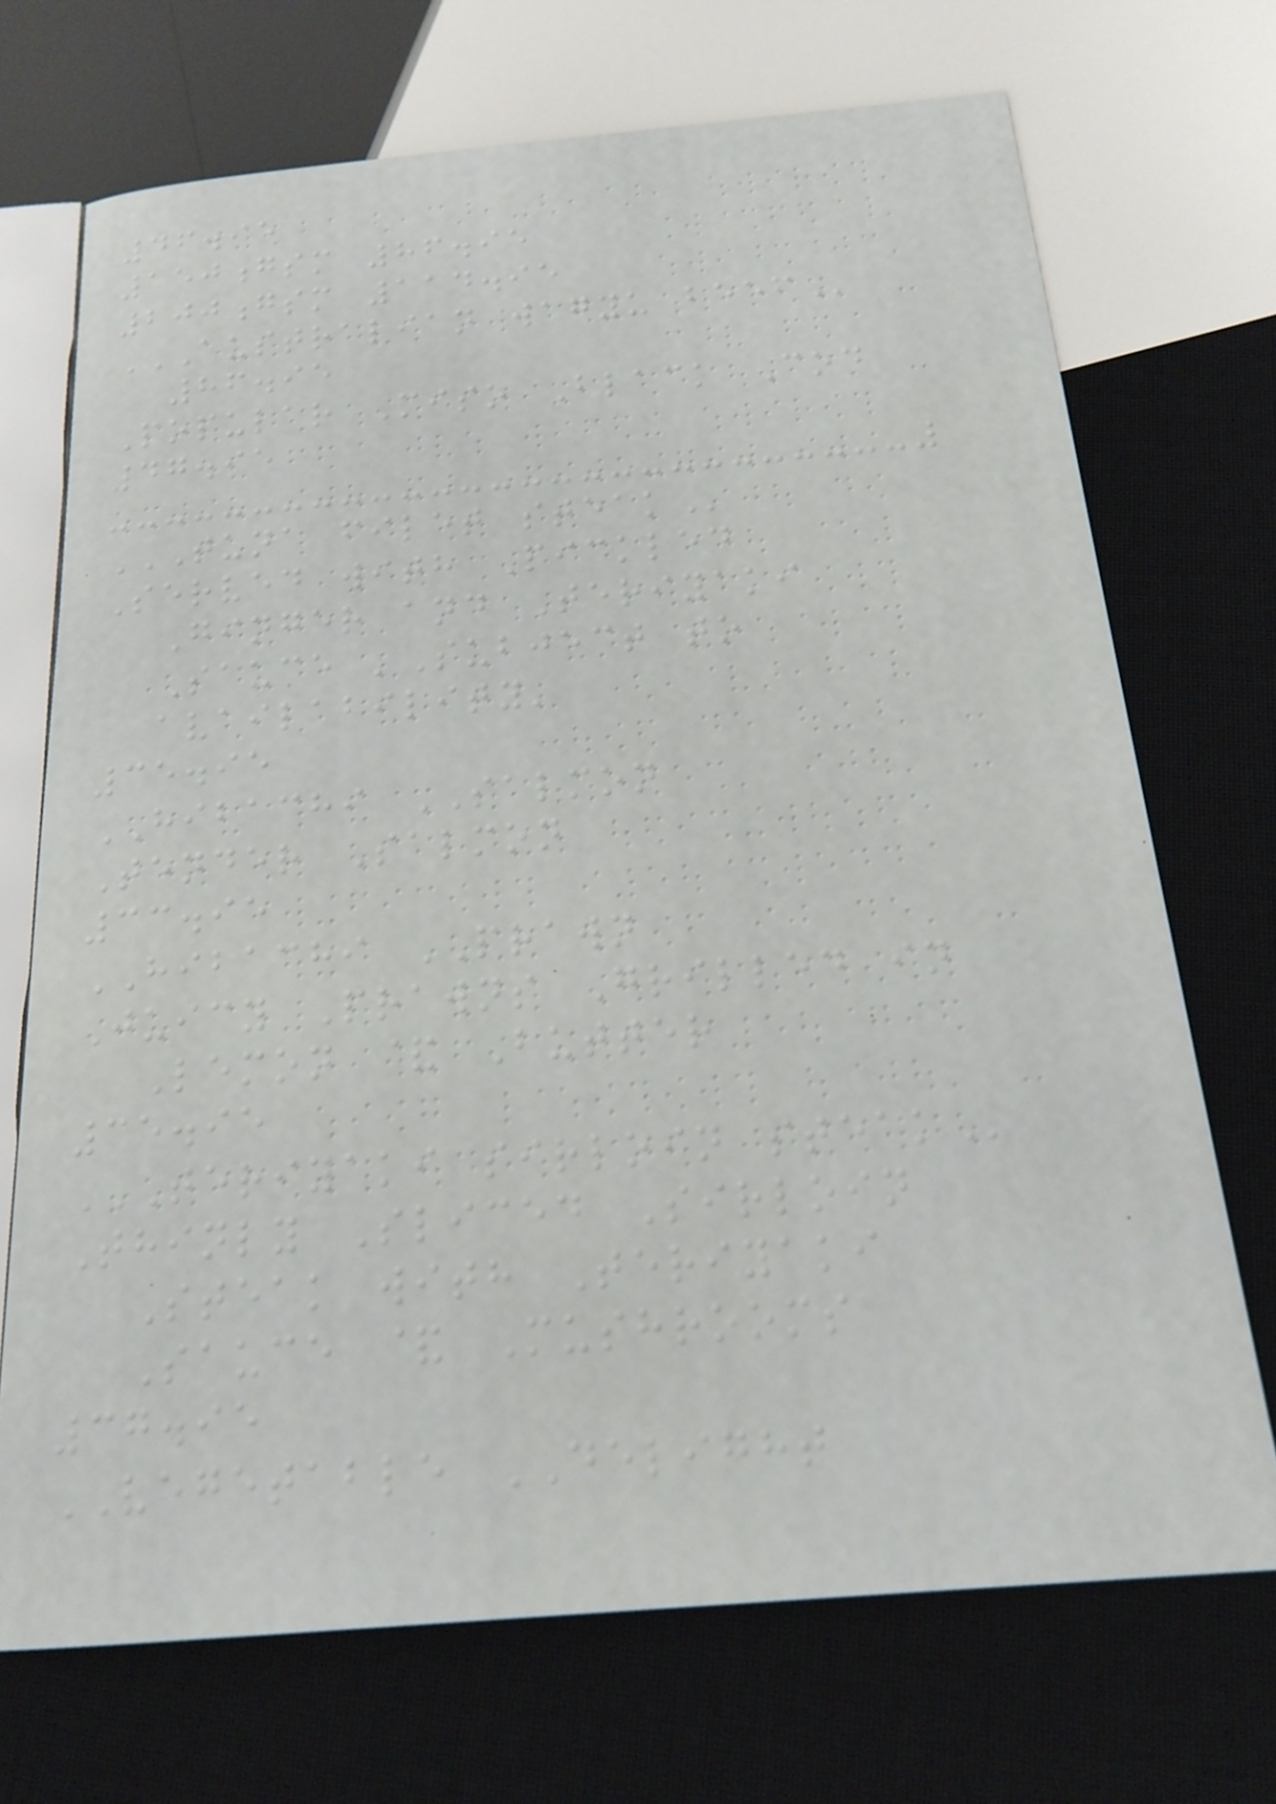46.95
150gsm 86.95
200gsm 114.95
AUSTRALIAN WAGYU BEEF
86.95
Popular Miso Black Cod
47.95
TUNA FILET STEAK
Served with Pickled
Ginger and Teriyaki
Sauce 'Subject to
availability'
35.95
HIBACHI SALMON
Tender Salmon
33.95
HIBACHI PRAWN
Juicy Prawns Grilled in
Lemon & Butter
35.95
TERIYAKI SIRLOIN STEAK
Thinly Sliced Sirloin
Steak with Teriyaki
Sauce & Mushrooms
37.95
VEGETABLE DELIGHT
